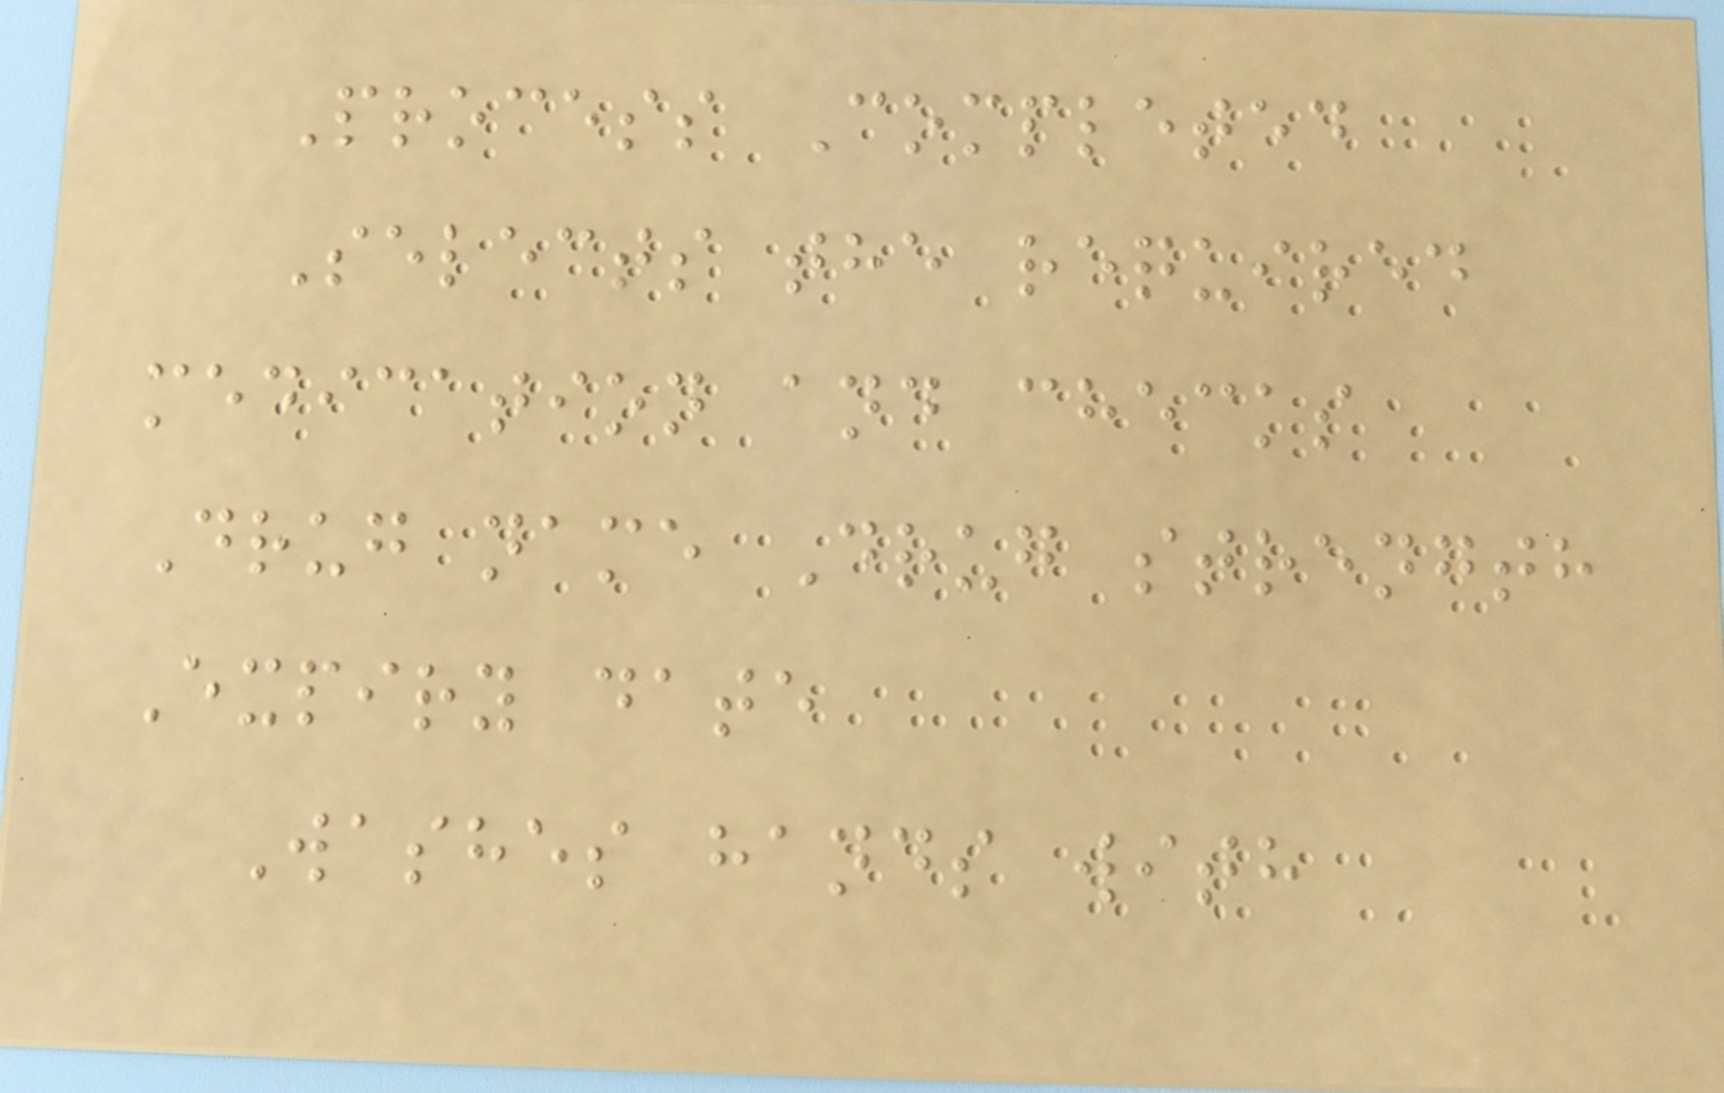Process Completed
Selects the required
medication and checks
Drug name Drug strength
Expiry date
Washes hands with
